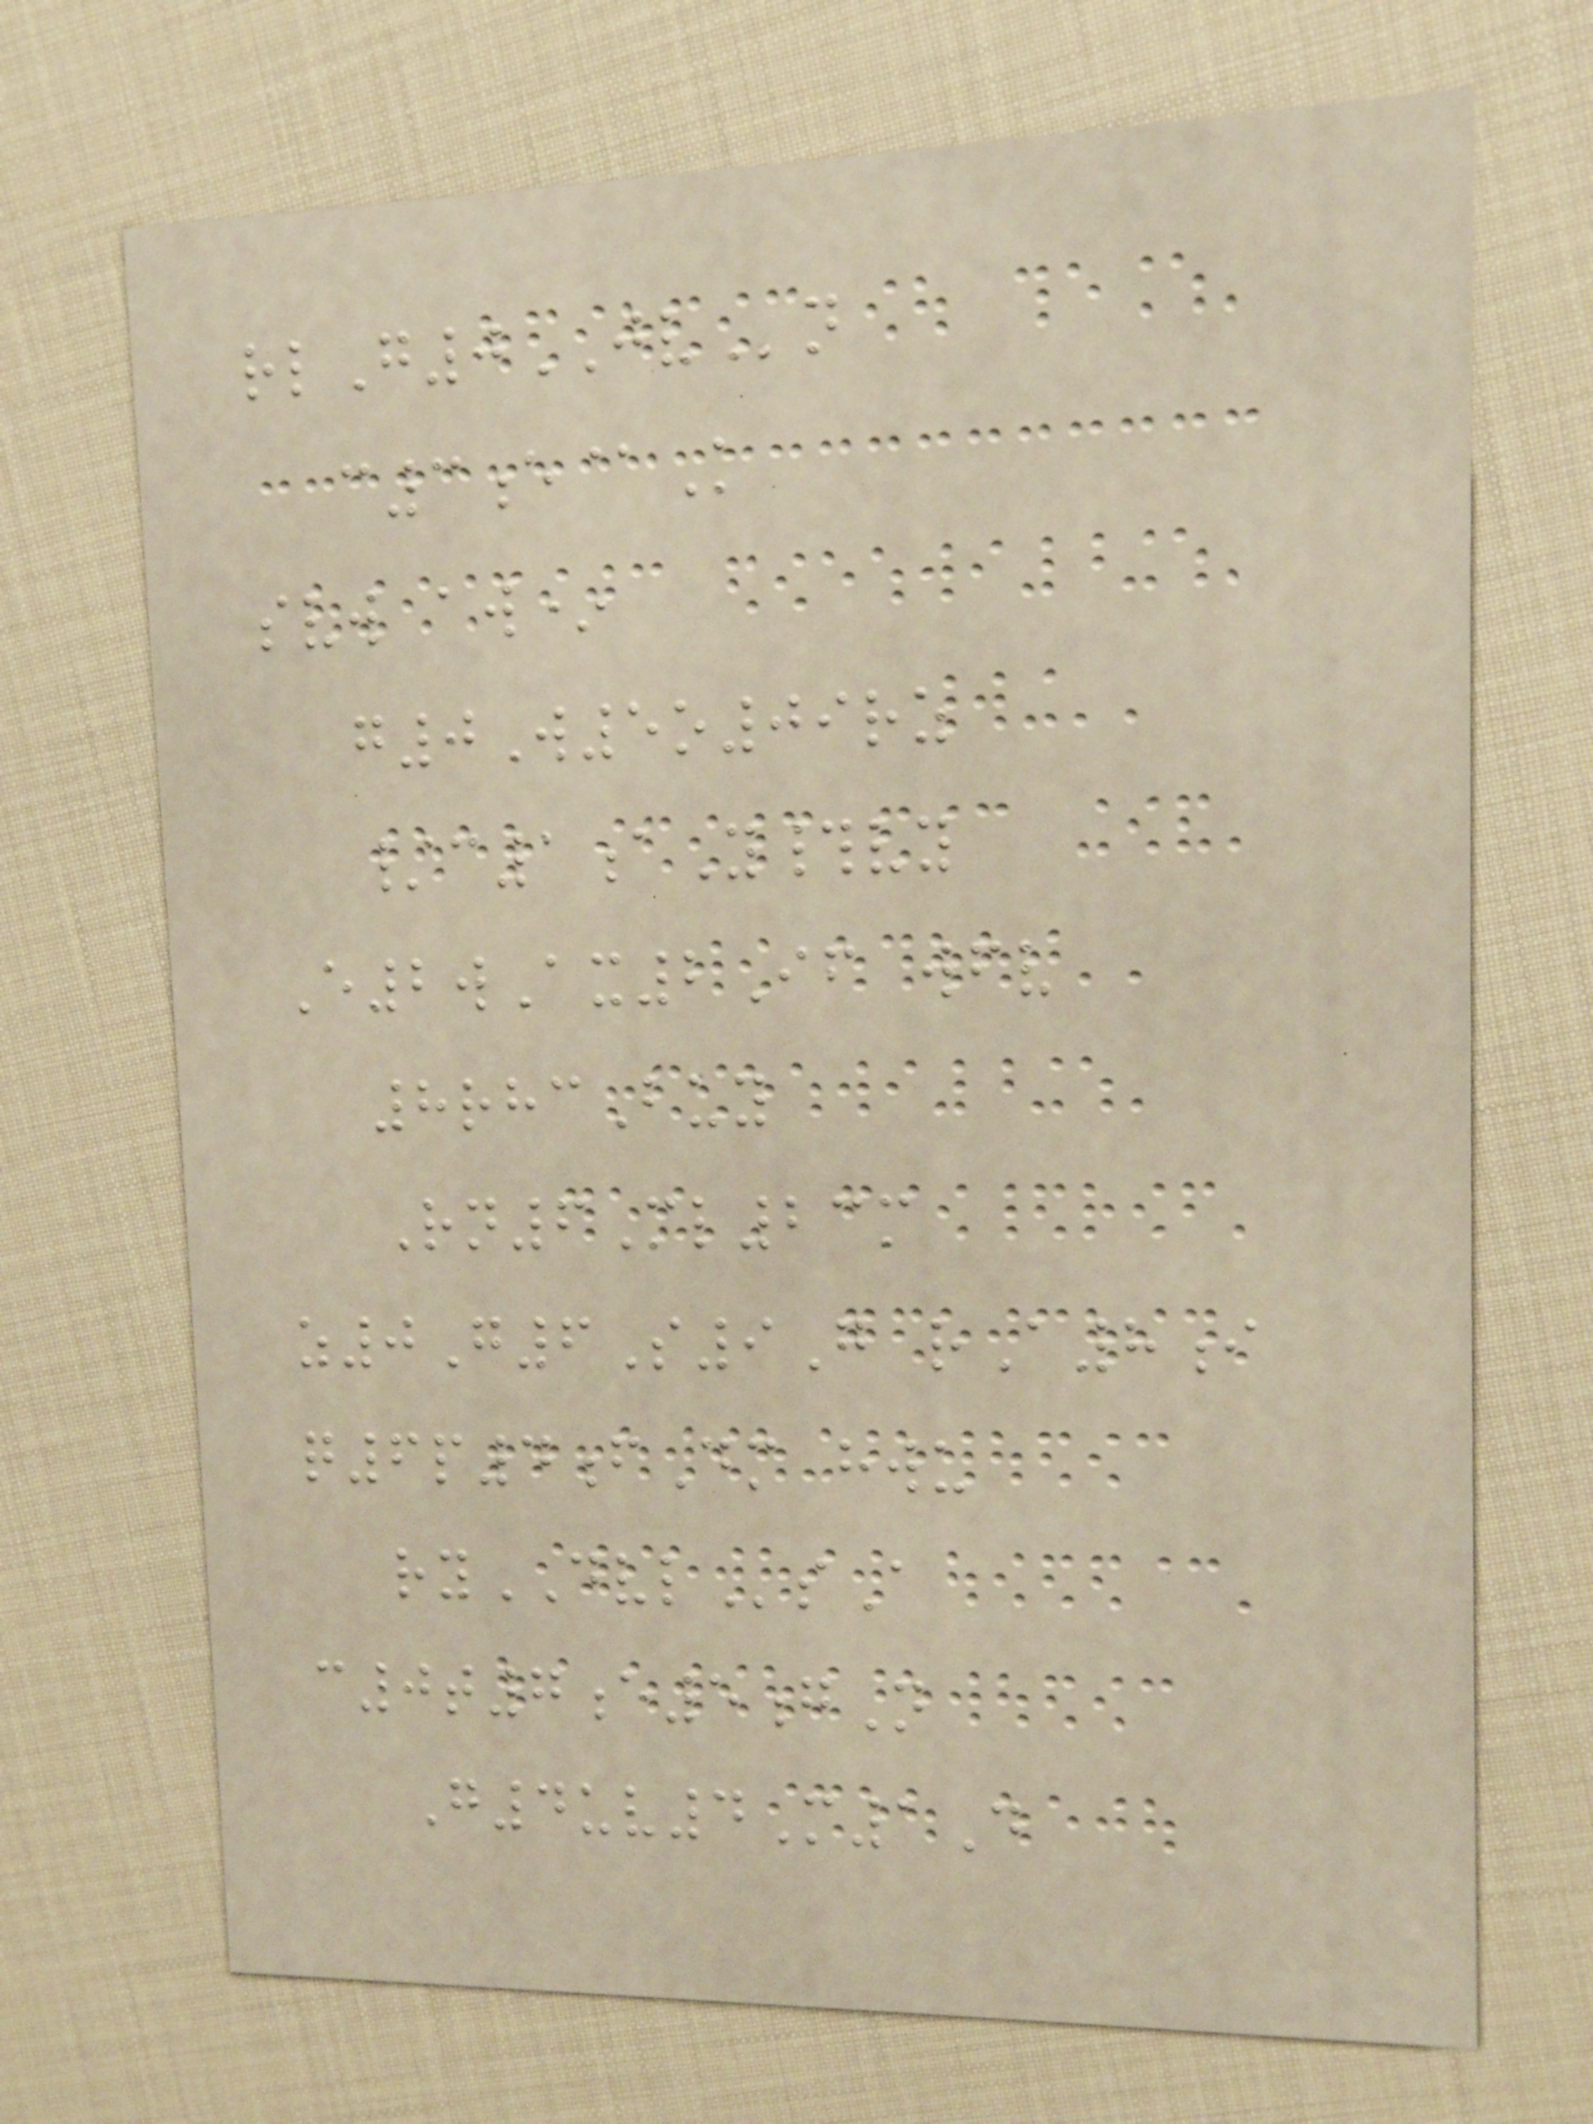rlG0JVn
c3e@K
svw aw*
g0W5o09rz
/c1aY#vy
E2wAx2If wfv
8rhcBuy
Rn6Ml23m
z0G6S9G rA8i
q6p4fDm hwu
ryDVLsA
c0t7e5gN
G4uv4M1D
